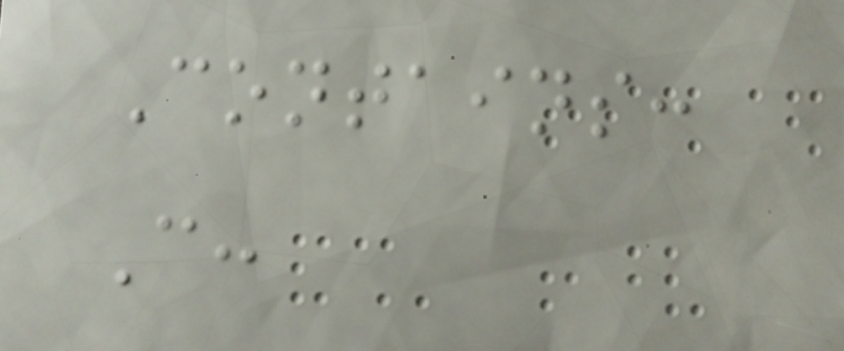Contains:
C:
